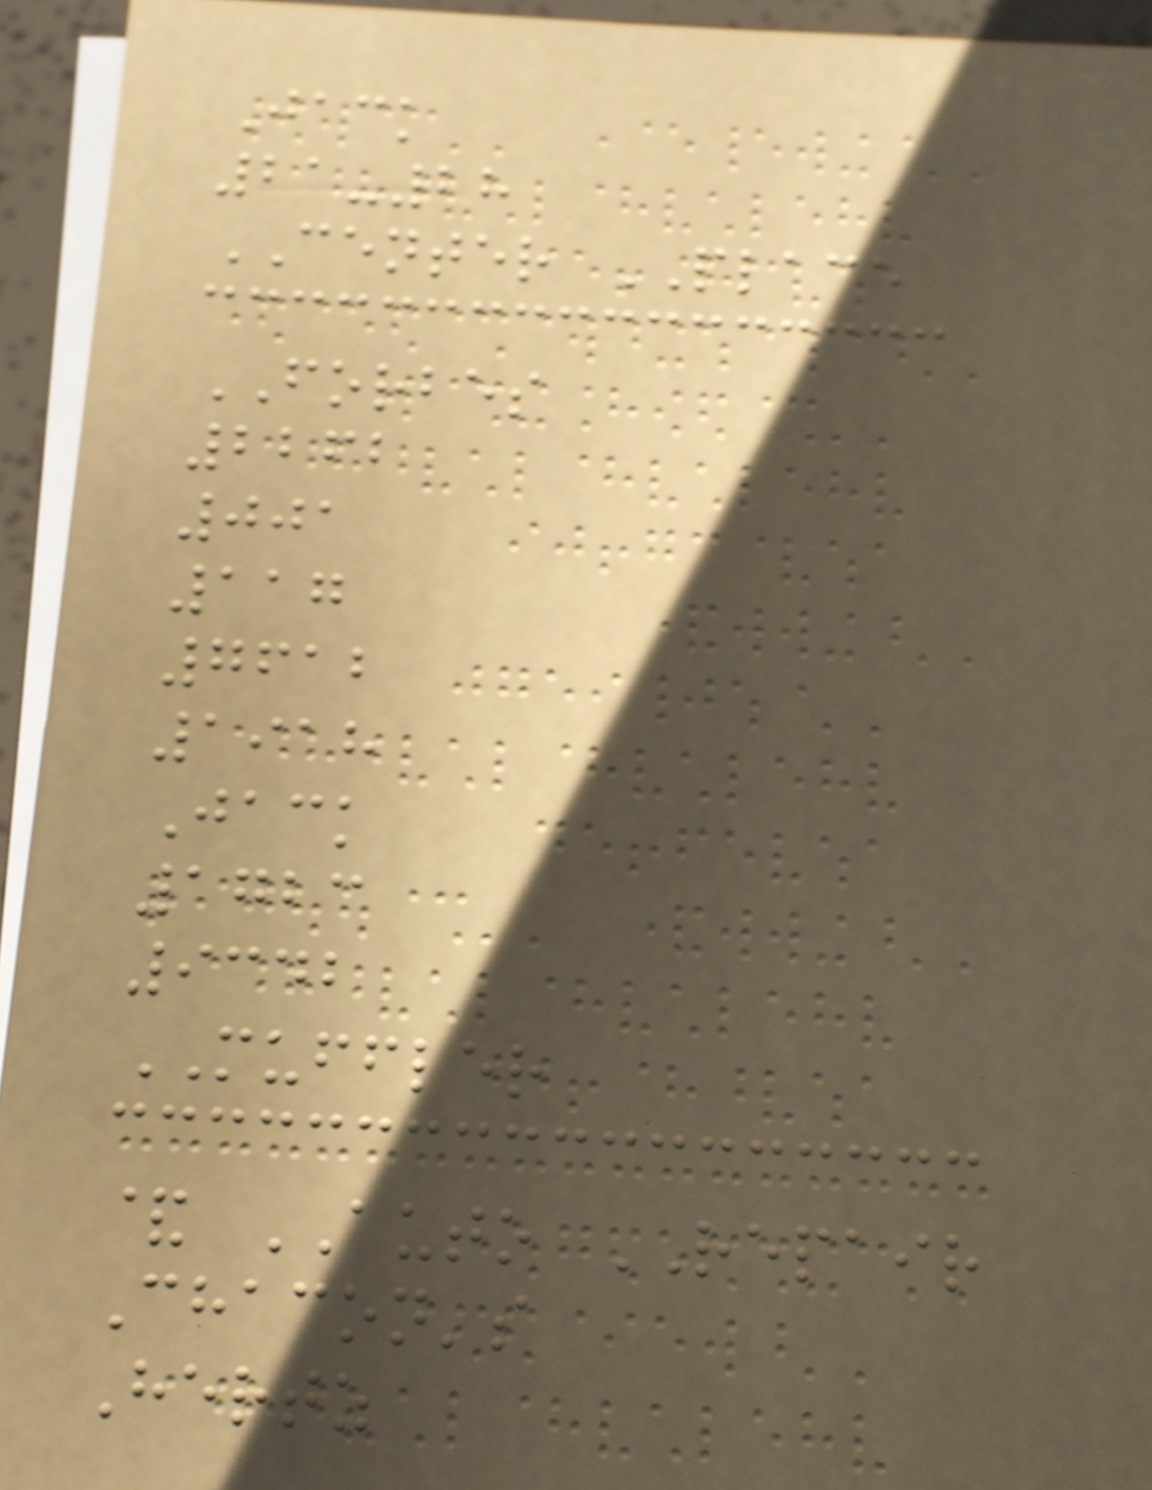Jack
21-28
CENTER PLACE
FORBES
2262
001
117
7612
1918
Jack
1723
9342
MUFFLER
& AUTO REPAIR
Chacon's
Hertz
